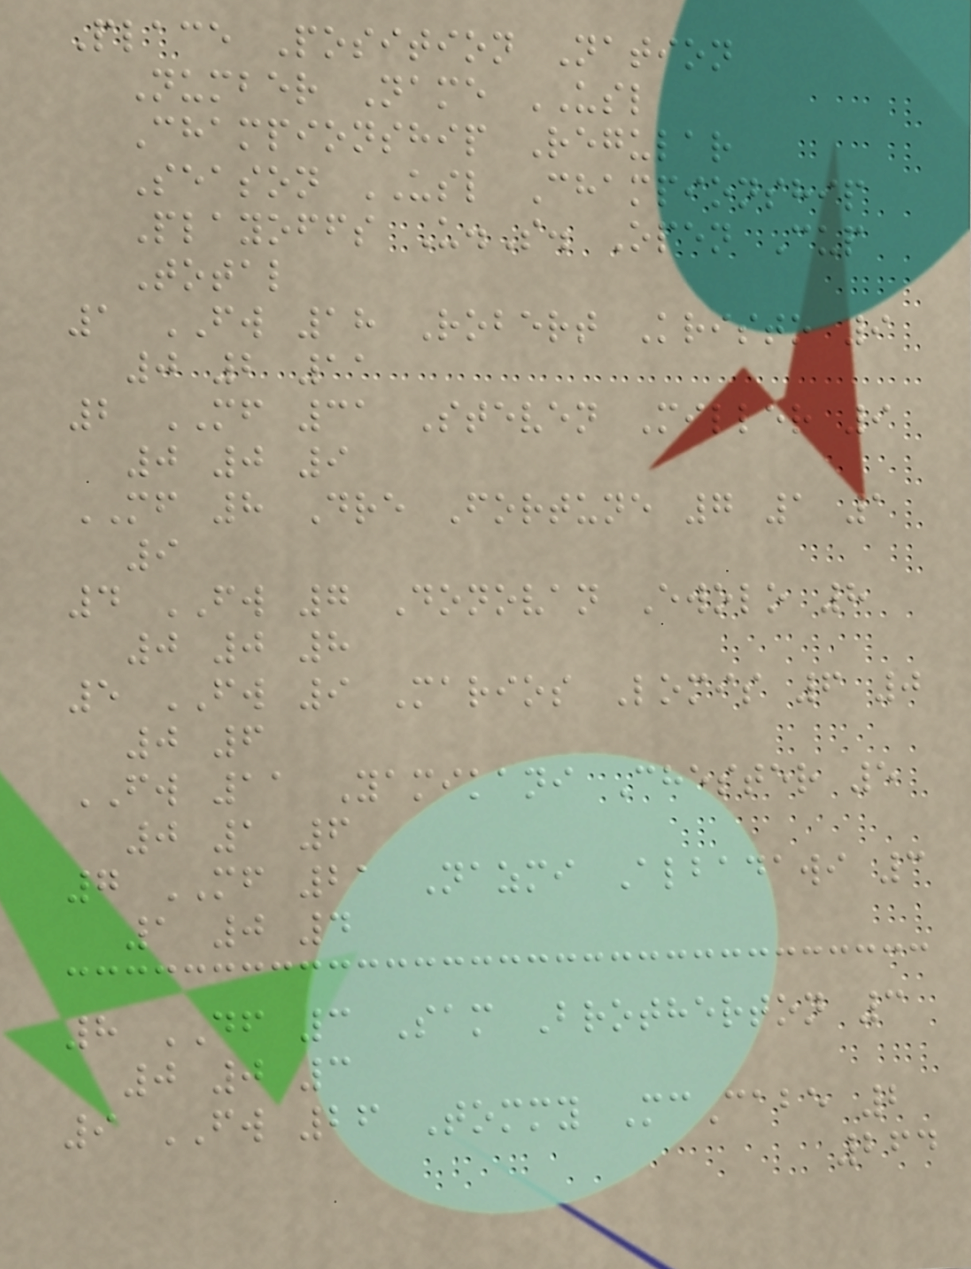Place Position Nation
Number Name USL
Championship Regular
Season USL Championship
Playoffs U.S. Open Cup
Total
1 FW 18 Robert Kristo 9
0 2 11
2 MF 31 Steven Miller 9
0 0 9
MF 8 Dre Fortune 7 1 1
9
4 FW 7 Donovan Ewolo 8
0 0 8
5 FW 9 Marios Lomis 6 0
0 6
FW 11 Yamikani Chester 5
0 1 6
7 MF 21 Nazmi Albadawi 3
1 0 4
8 DF 3 Sam Brotherton 3
0 0 3
9 FW 26 Tommy McCabe 2
264
